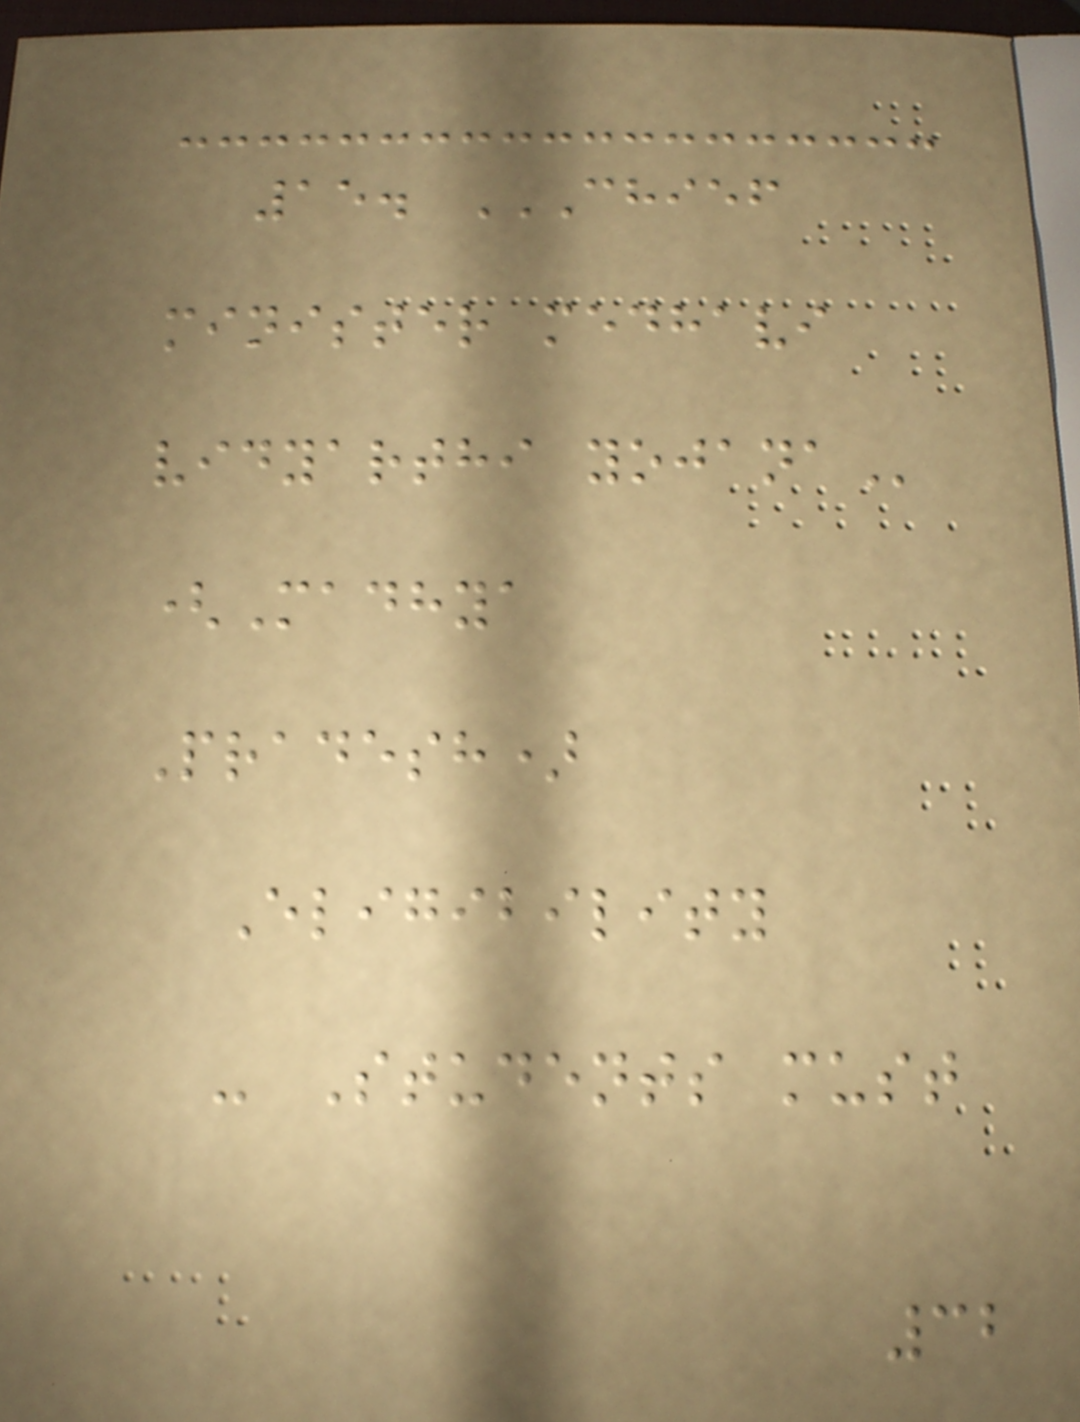15. CHIEF
MINISTER MEDHAVI
VIDYARTHI YOJANA
(Madhya
Pradesh)
Eligibility
- Students must
32
